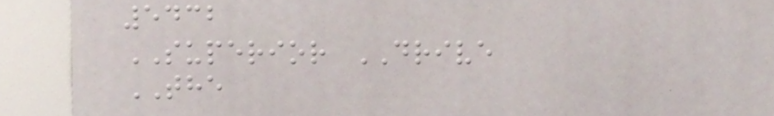5432
SUPERIOR DRIVE
THE
